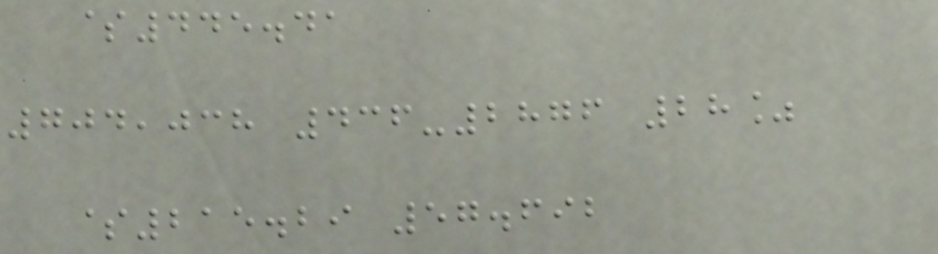$445.41
704,038 436-2876 28%
$215.29 57.692
